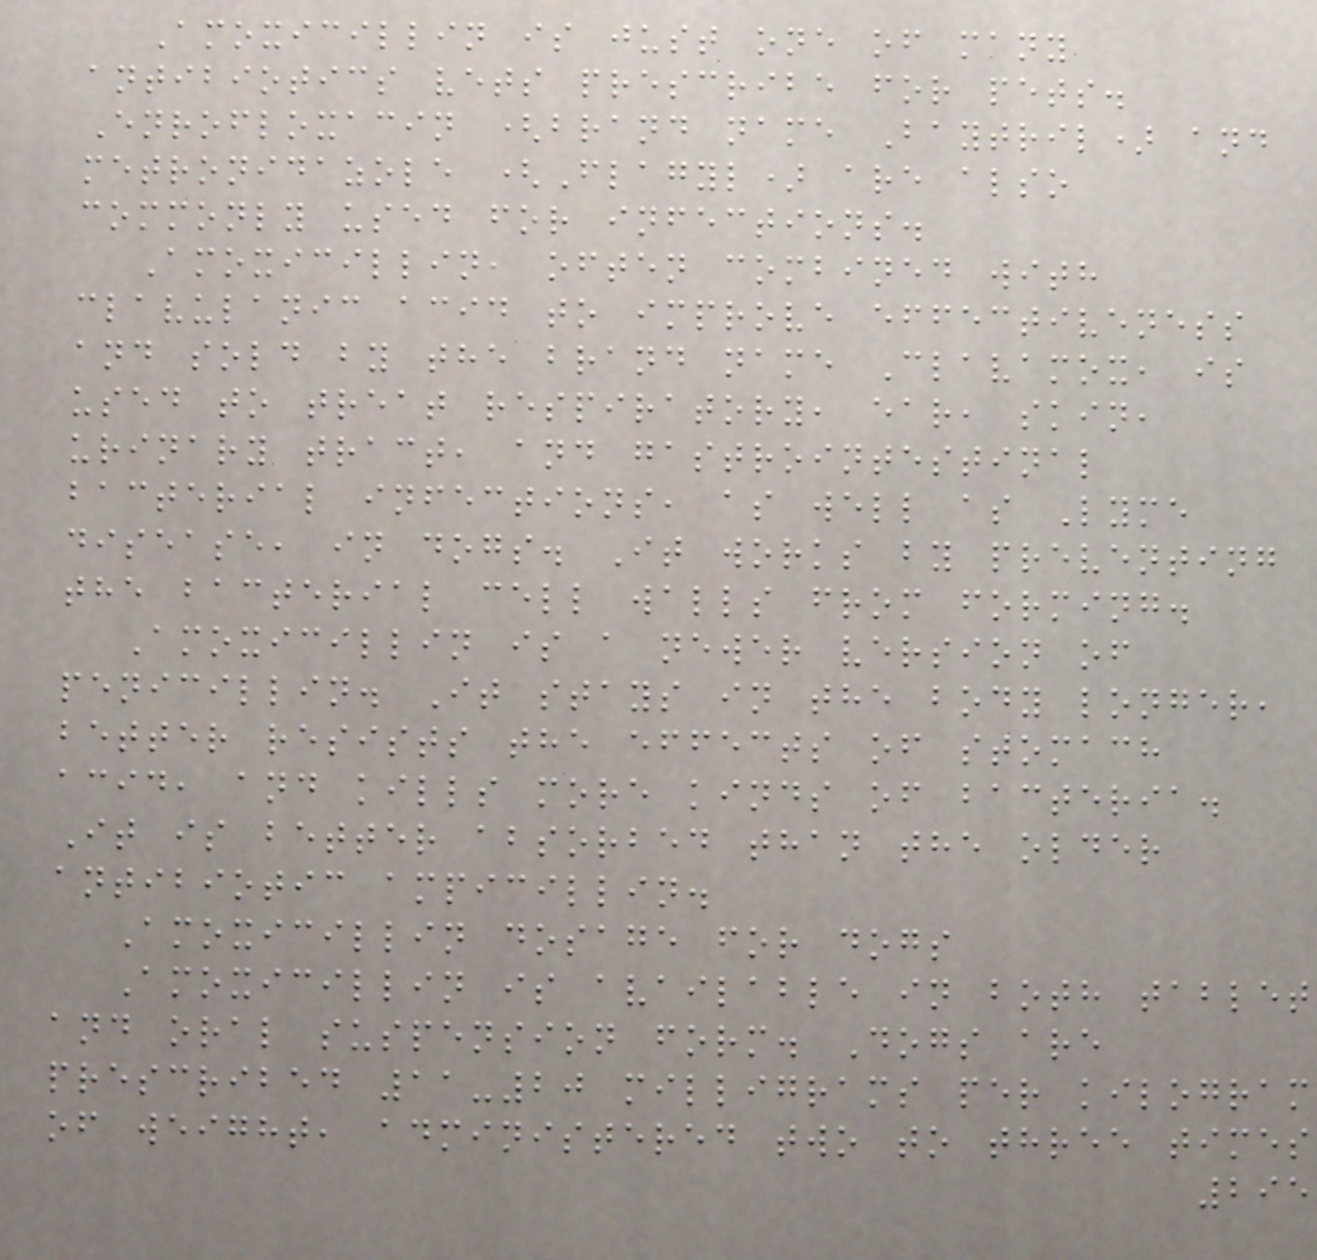Amoxicillin is just one of many
antibiotics vets prescribe for pets.
Enrofloxacin (brand name Baytril) and
metronidazole (Flagyl) are also
commonly used for infections.
Amoxicillin, often combined with
clavulanic acid to improve effectiveness
and sold by the brand name Clavamox, is
used to treat respiratory, ear, skin,
urinary tract, and gastrointestinal
bacterial infections, as well as Lyme
disease, in dogs. It works by preventing
the bacterial cell walls from forming.
Amoxicillin is a newer version of
penicillin. It stays in the body longer,
better resists the effects of stomach
acid, and kills more kinds of bacteria.
It is better absorbed than the older
antibiotic ampicillin.
Amoxicillin dosage for dogs
Amoxicillin is available in both tablet
and oral suspension form. Dogs are
prescribed 11-20 milligrams per kilogram
of weight, administered two to three times
295
